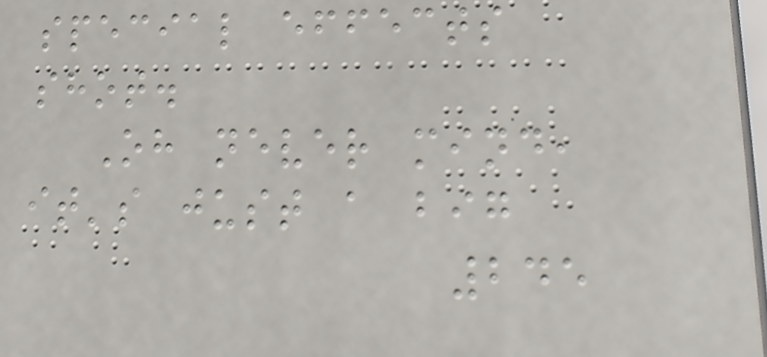special effects
shot.
Oh never mind,
it's just a big
245
